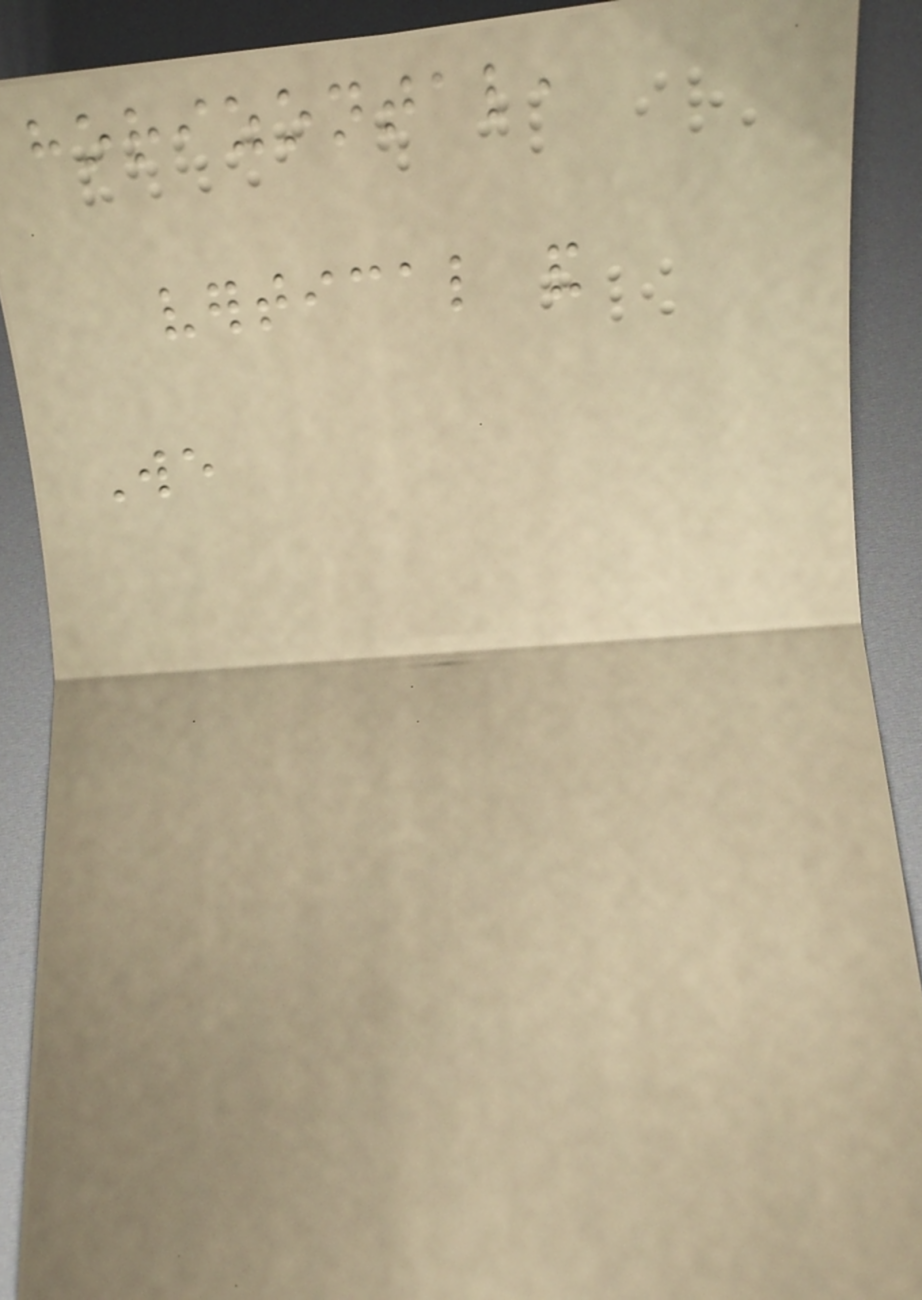horizontal,
vertical and
We
